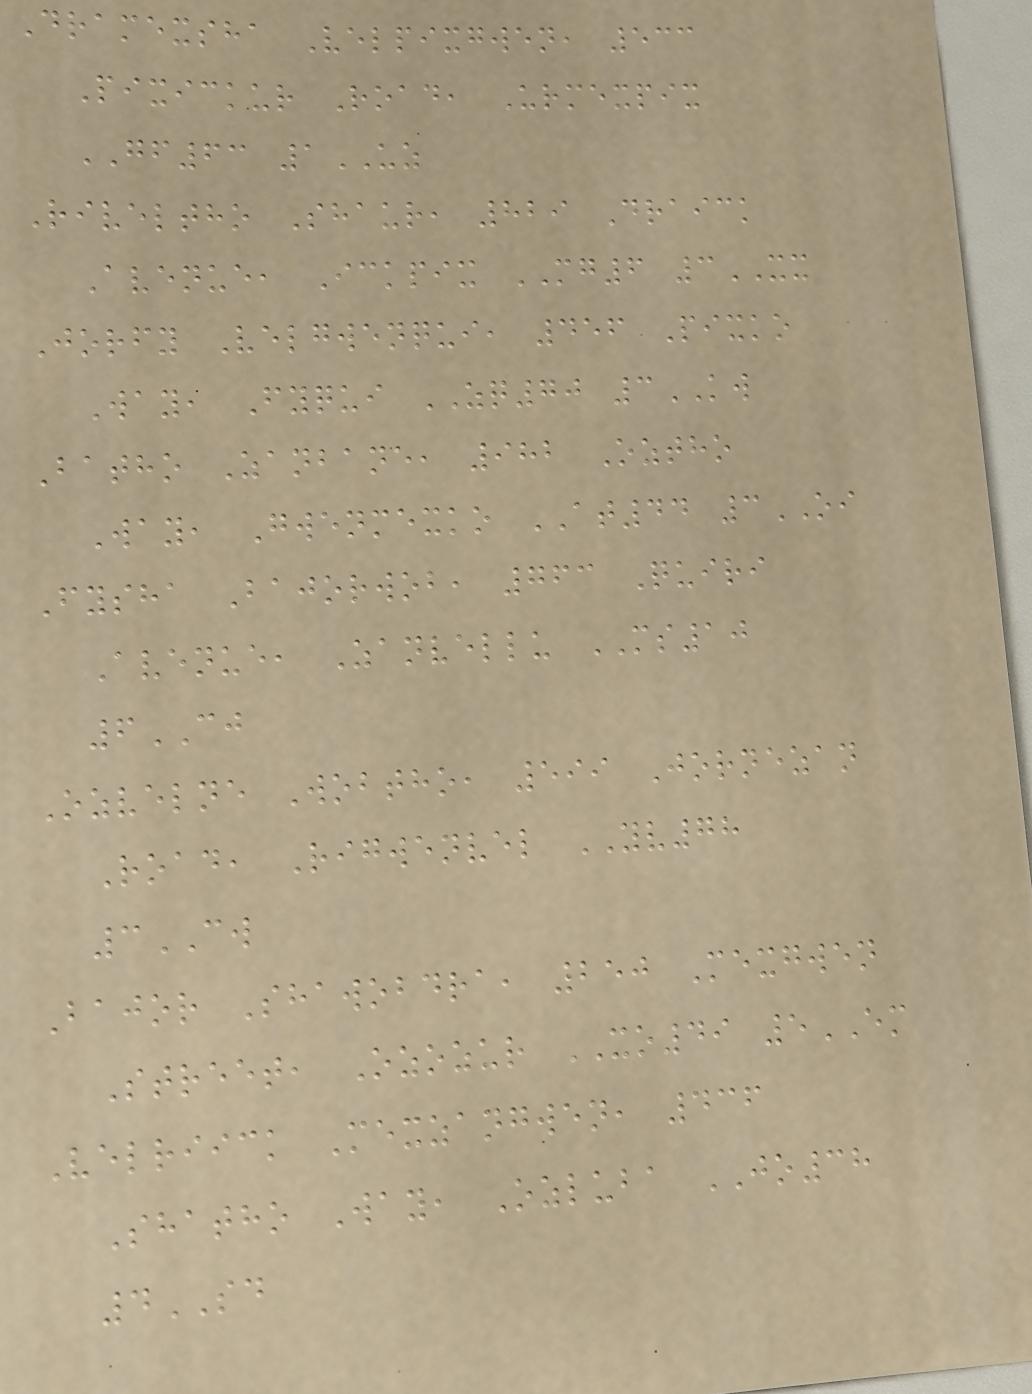Dramexsha Velpixgwen, 533
Pixickur Road, Urmexpix
GF63 1UZ
Riveltho Shaur, 829 Draick
Avenue, Ickpix MG6 3XX
Jorfy Velgwenqui, 456 Pixko
Way, Fyqui ZQ70 3KW
Batho Zanbane, 982 Oztho
Way, Gwenmexko AT44 3OI
Fysha Bajorwob, 763 Quiri
Avenue, Zanvellu MS10
6CJ
Ozvelne Wobtho, 599 Jornezan
Road, Rigwenvel YV78
3CW
Bajor Shawobdra, 250 Mexgwen
Street, Ozozur XO49 5EM
Velriick Mexzangwen, 436
Shatho Way, Ozluba JO38
4SD
